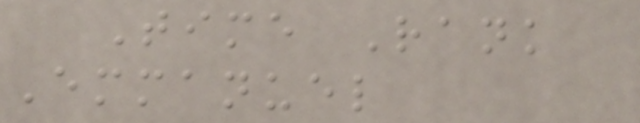Time Rank
Emmanuel
